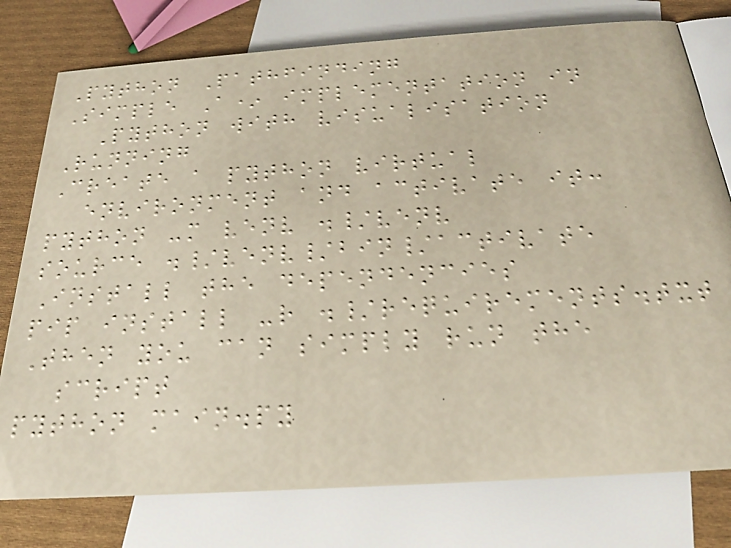Python Pathfinding
Simple A* implementation in
Python with visualisation
Running
Create a python virtual
environment and activate it:
python -m venv ./venv
source ./venv/bin/activate
Install the dependencies
pip install -r ./requirements.txt
Then you can simply run the
script
python main.py
